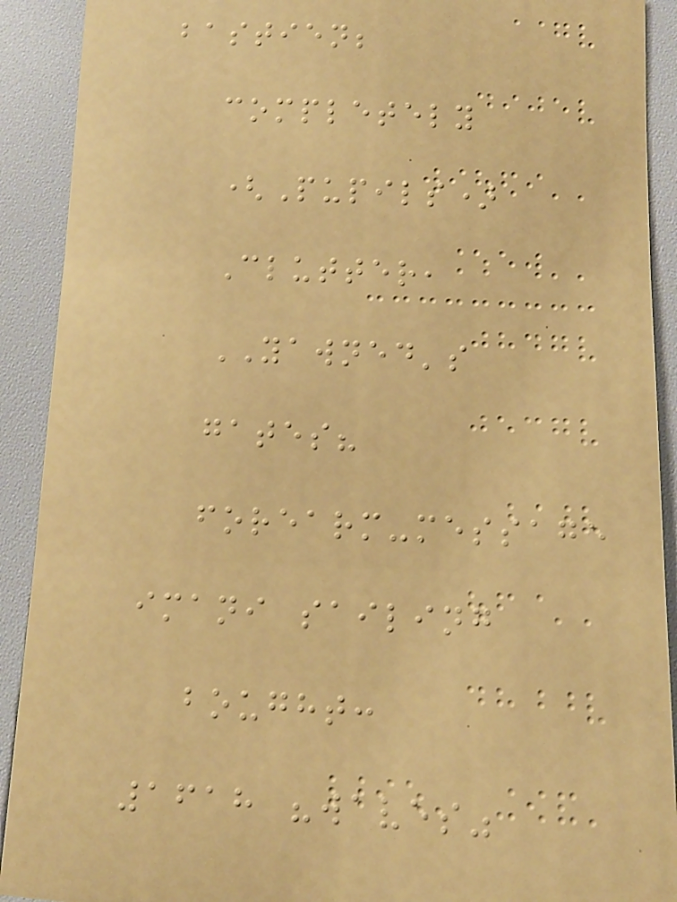bastien;
completely
(Pupils)
Clutter,
YAWNED's
gates?
forearm-message
imani sailing
bought:
1618 "waves"
